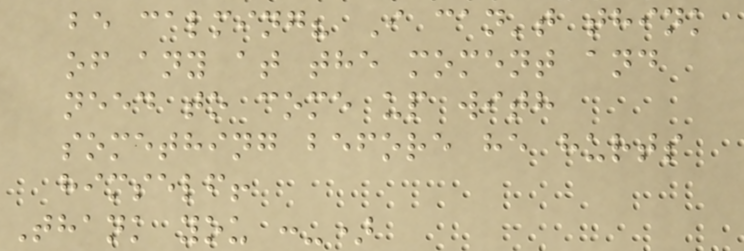be calming? I can't think
of any at the moment and
need to come up with
something before he hurts
himself!
Thank you :-)
